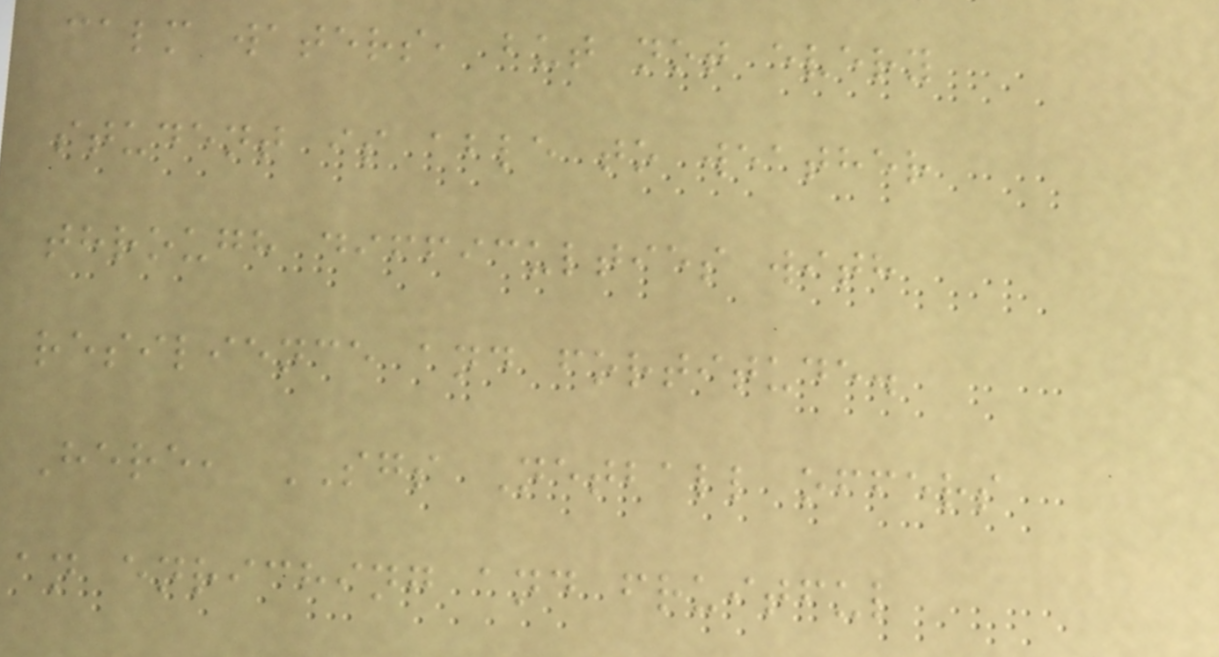calm waters, but not every
student is able to weather
through difficulties with
resilience and fortitude.
Here, SGS Netball offers
an enriching and fruitful
